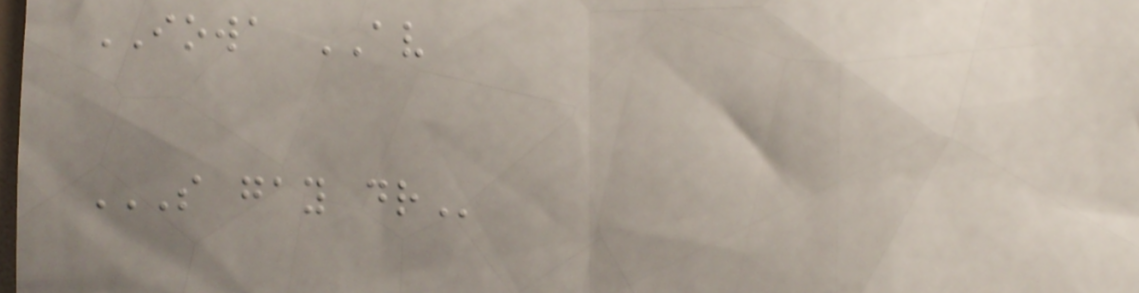IOWA AV
S GAY DR
